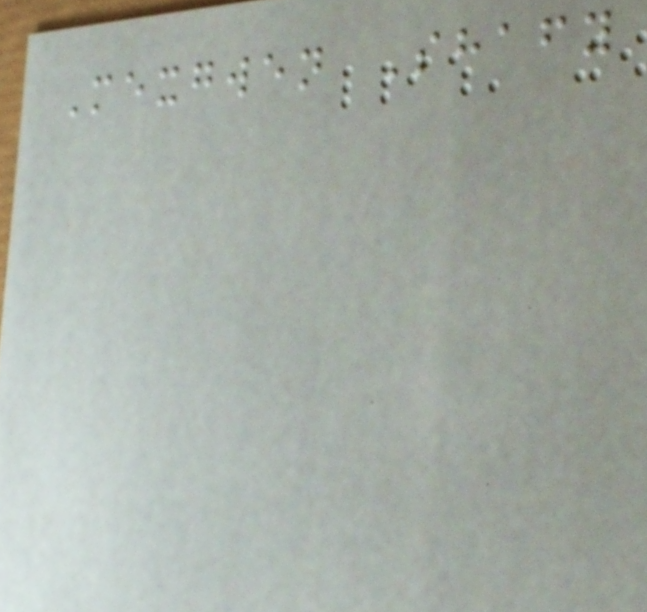Mexgwen Shafy
